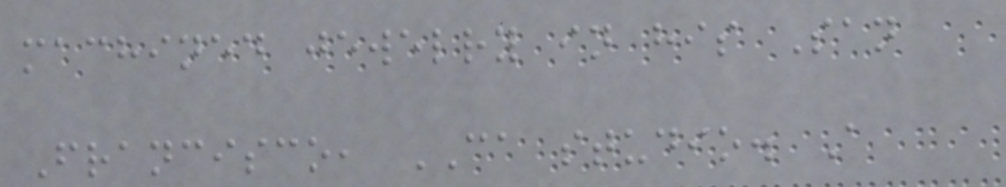machined jewelry in his San
Francisco, CA studio. A
